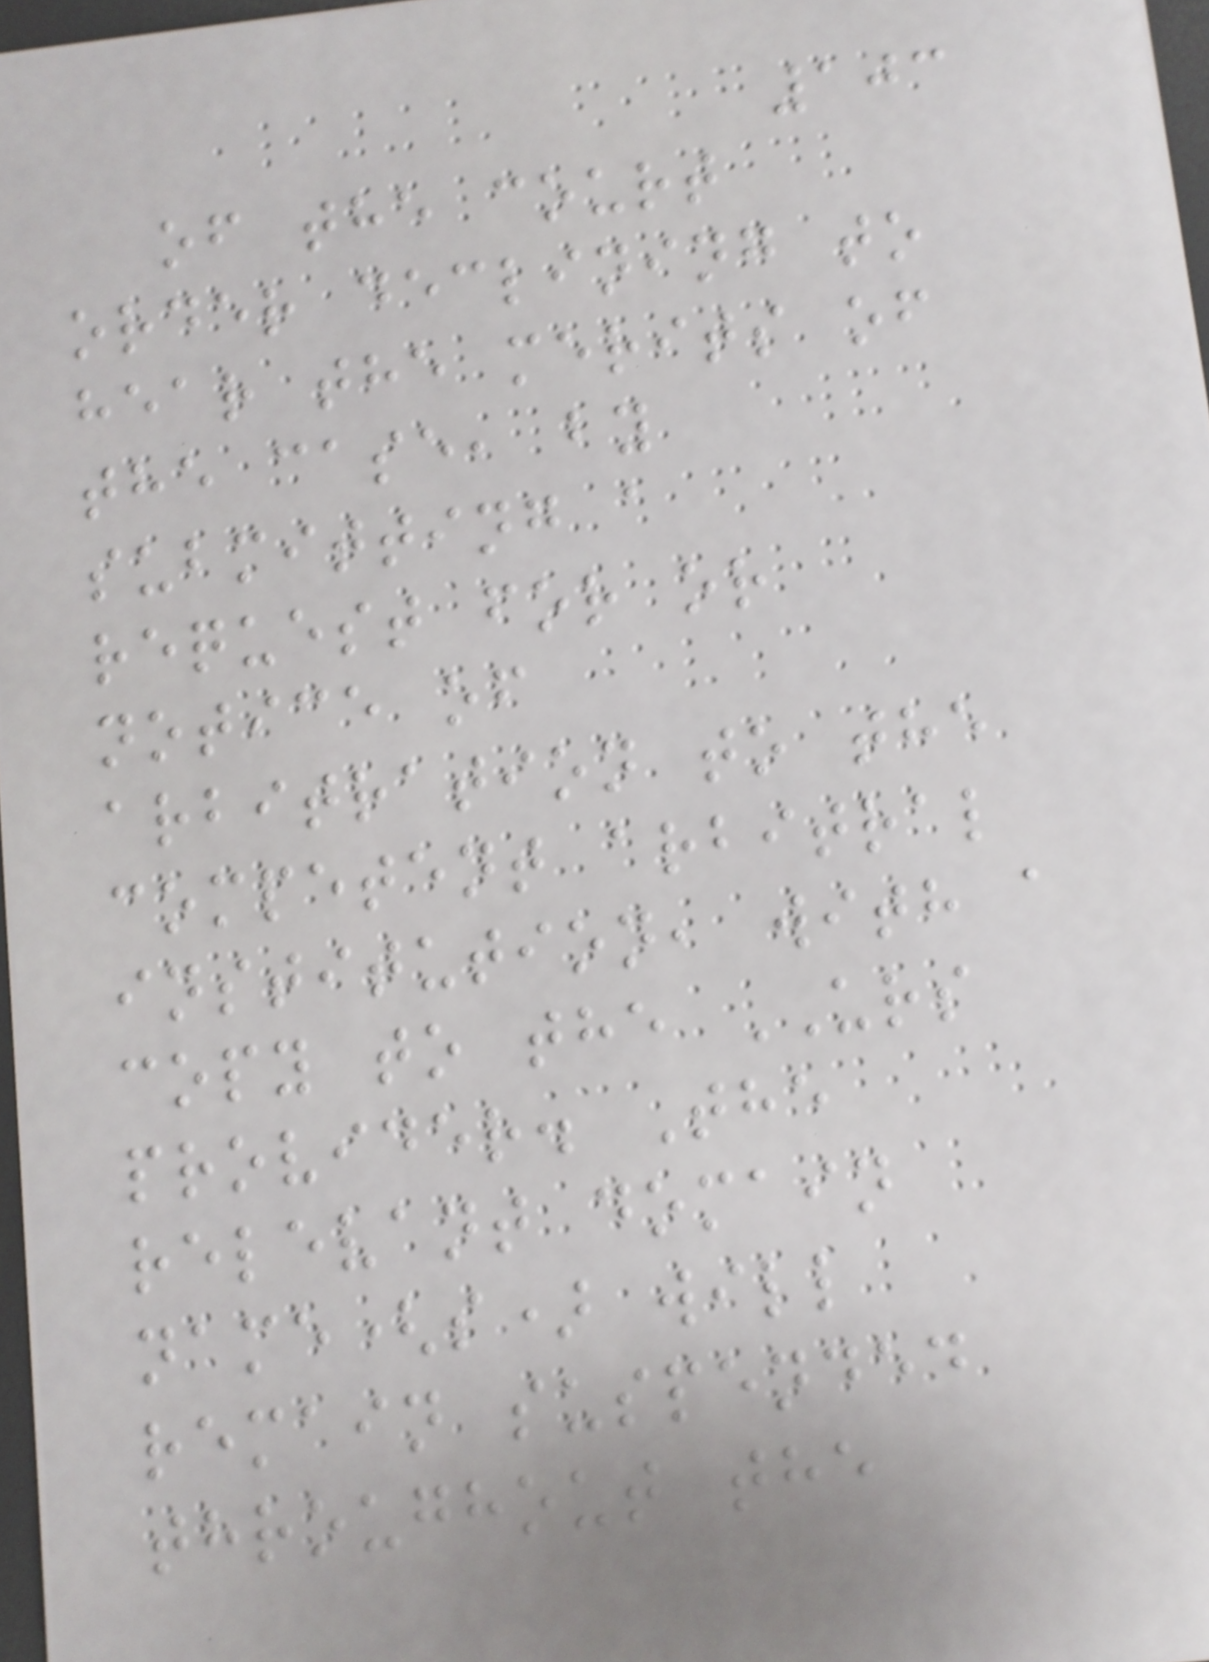103
of the court
order declining to
hear the merits of
the case, by
submitting a
request for or
notice of
arbitration to the
competent arbitral
institution, with a
copy to the URS
provider. The
relevant domain
name(s) will
remain suspended
throughout the
